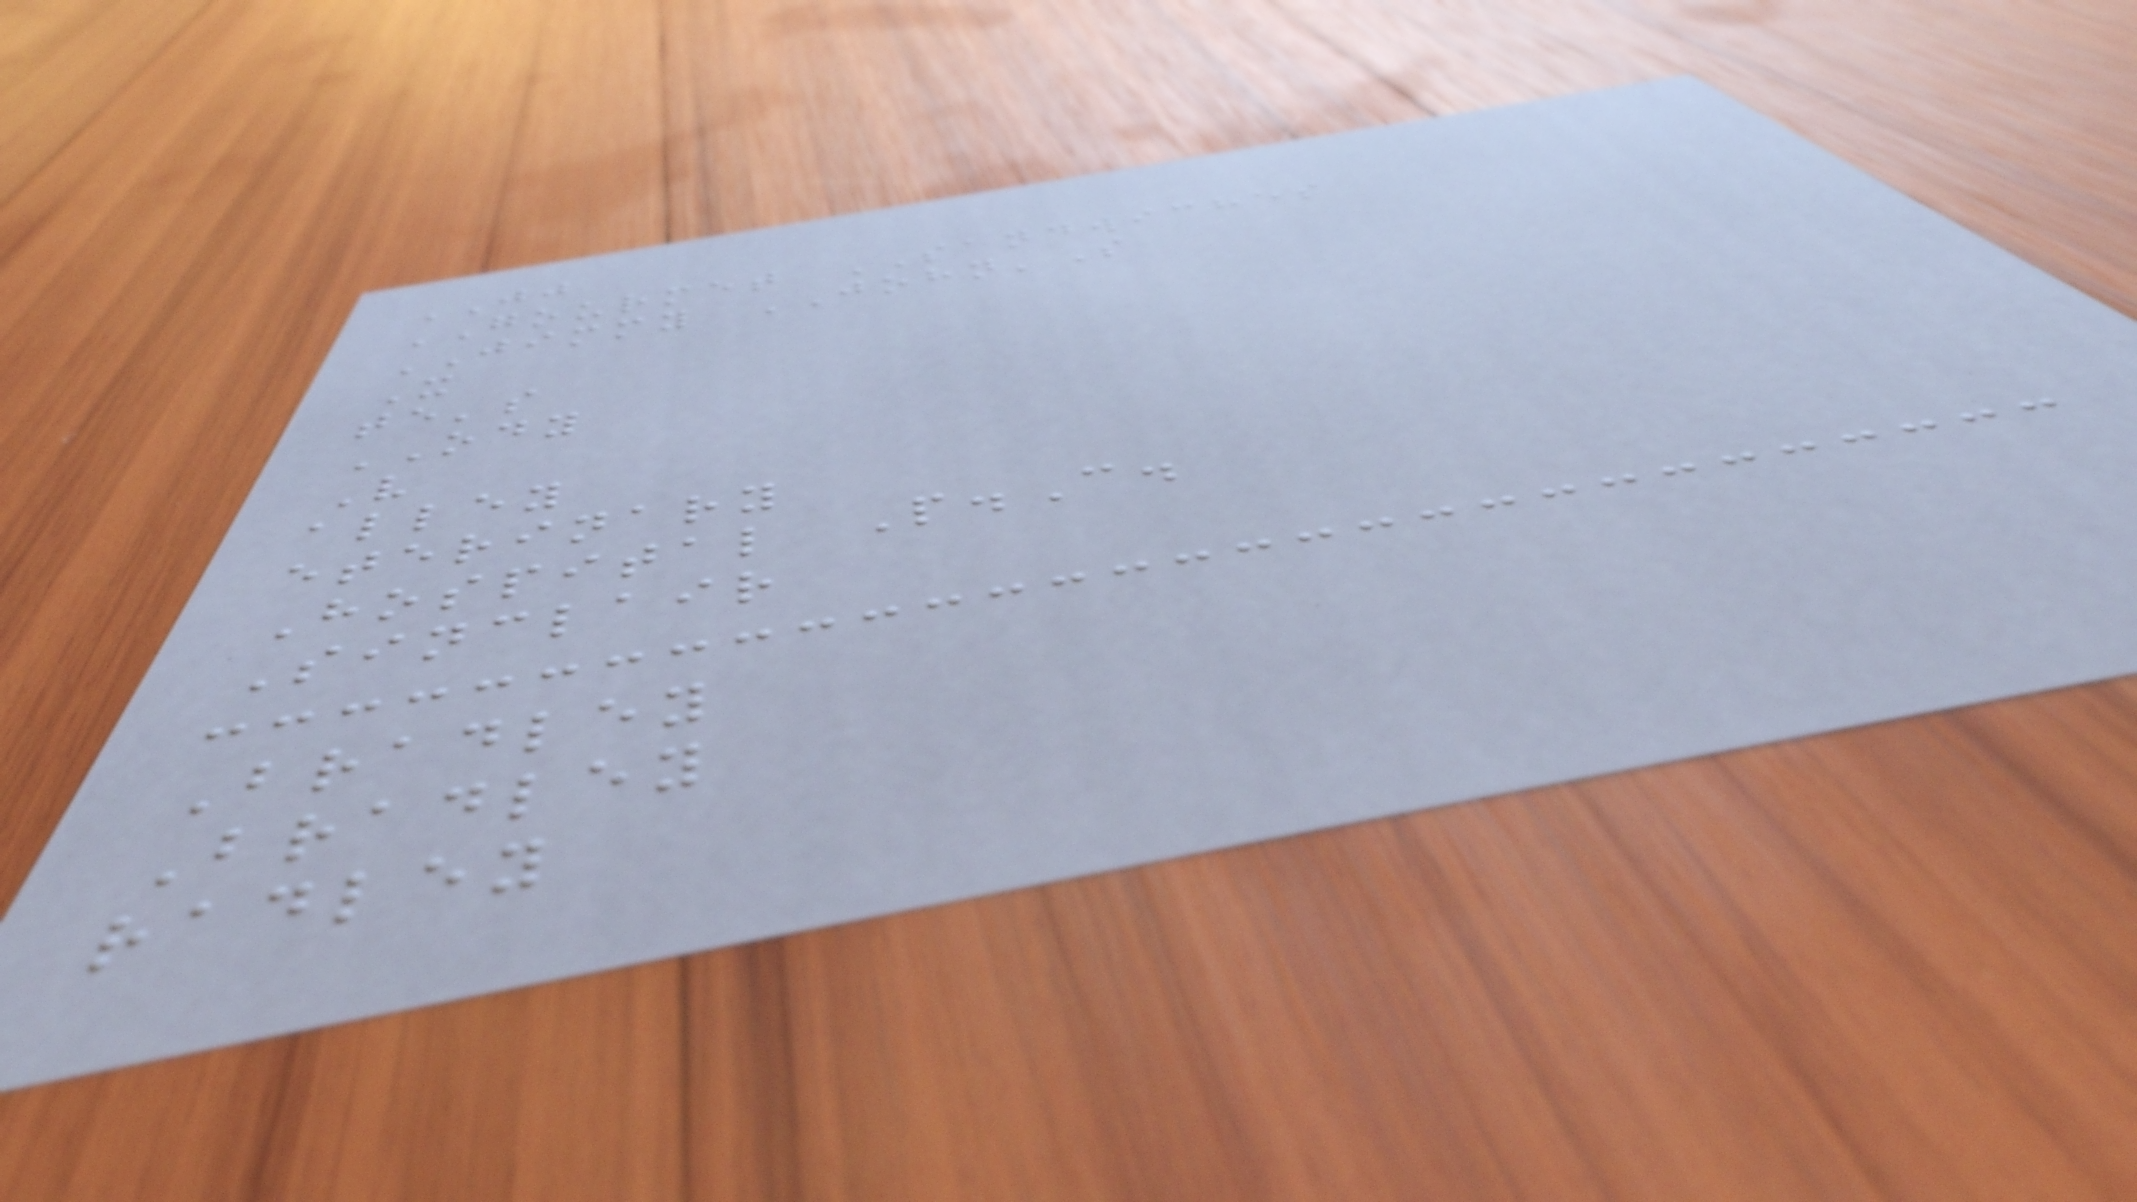JJ
GOURMET SANDWICHES
JIMMY JOHN'S
X
te's
ODY
V
alley
eterinary
Hospital P.C.
Sinclair
Bradley
Bradley
radley
